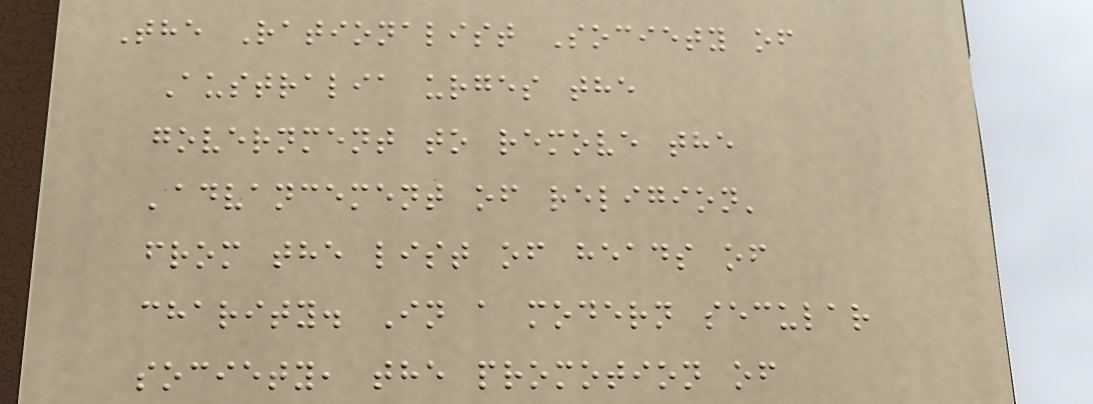The Rationalist Society of
Australia urges the
government to remove the
'advancement of religion'
from the list of heads of
charity. In a modern secular
society, the promotion of
